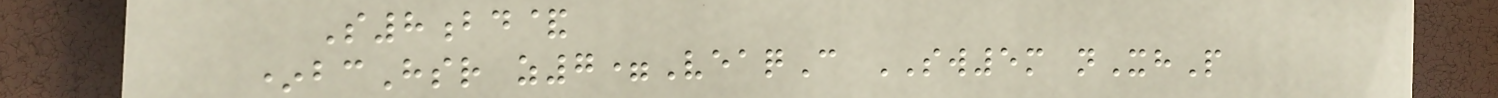S8bd&
*bcHsr z7=VeaqC SW5m nXhP
